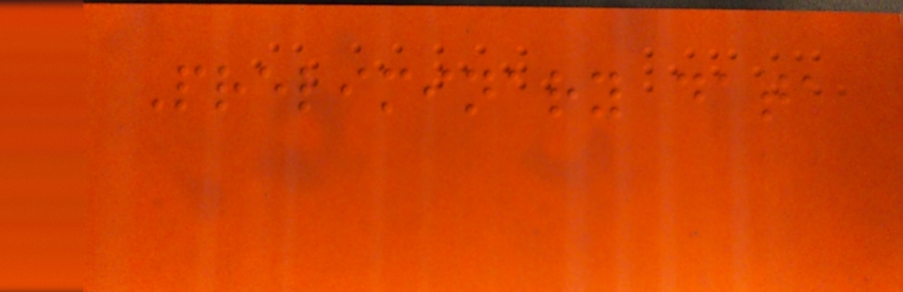Preliminary data
